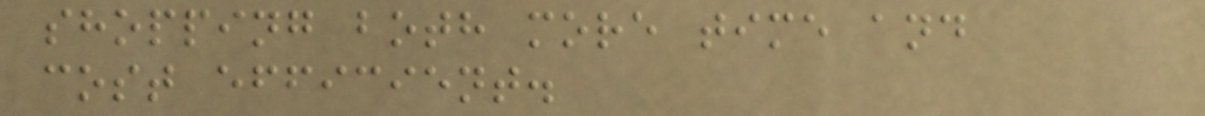shopping both more time and
cost efficient.
